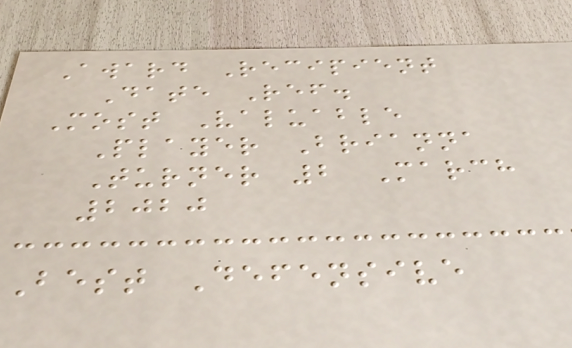Award Recipient
Date Ref.
Most Valuable
Player Brianna
Turner 2 March
2020
Best Defensive
